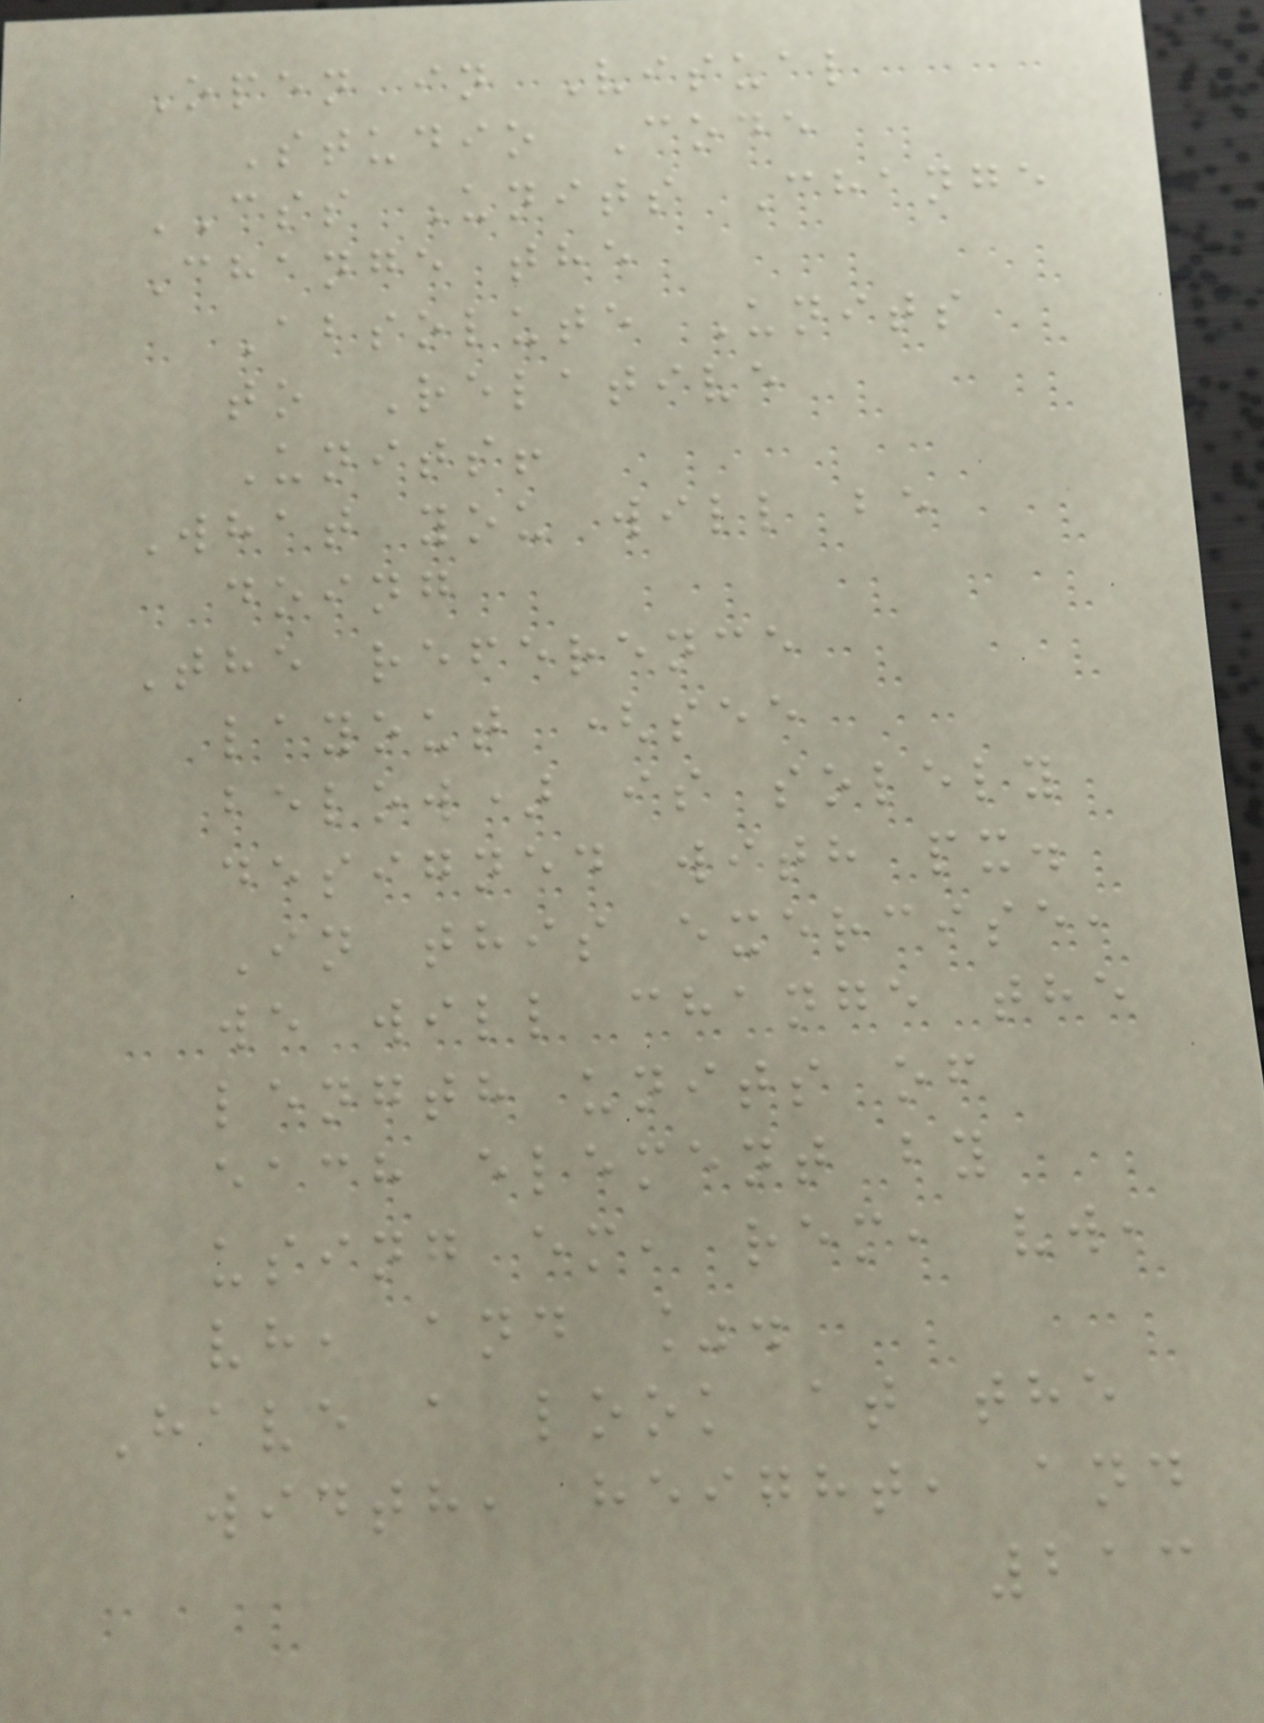Open in Visual
Studio Code
CSS Units Change
Change the
Absolute Units
to Relative
Units!
What you will be
doing
The reference
layout (see
below) is solely
designed with px.
In this exercise,
we will change the
length units of
each element by
using em, rem, vw,
vh, and %.
Have a look at the
width, height, and
213
